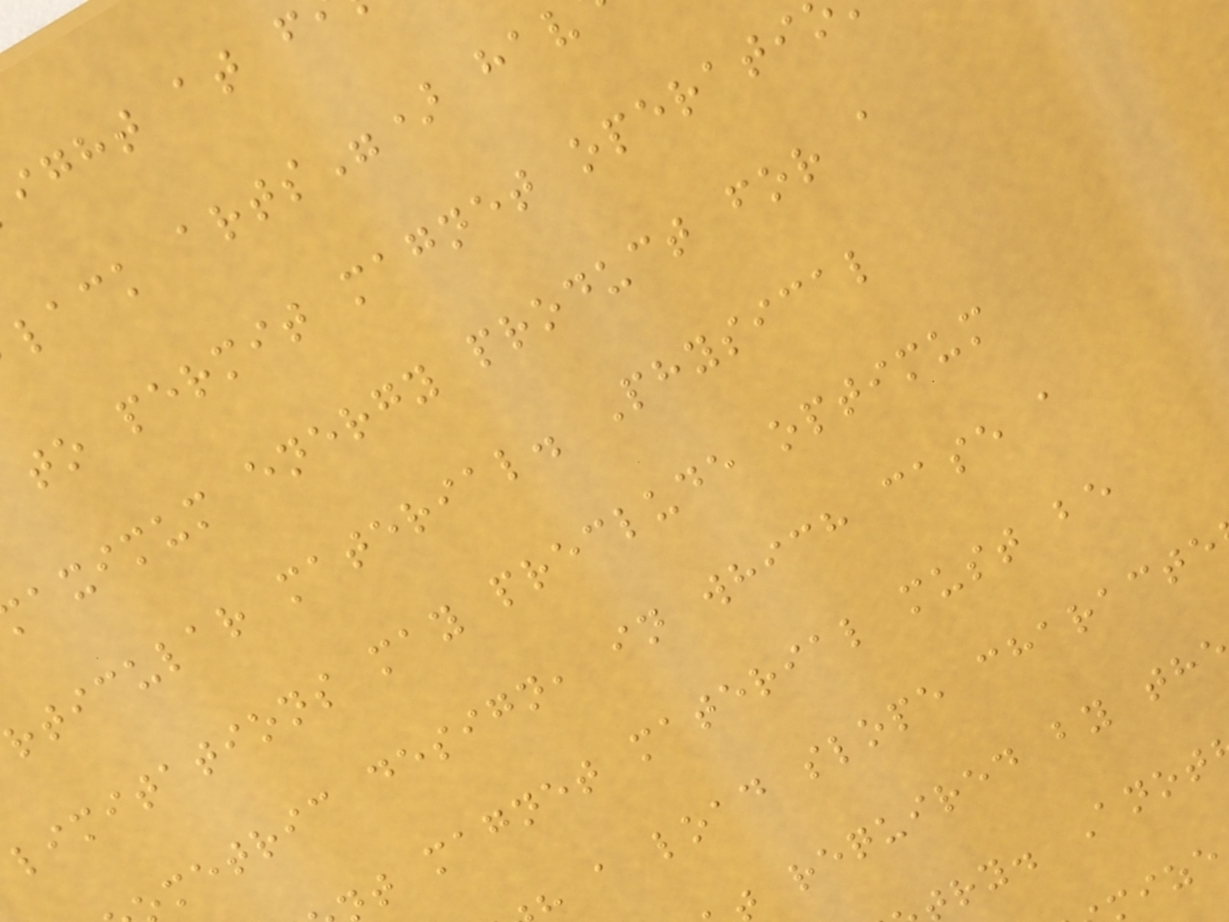lack arts") hav
to permit magnet operati
aximum energy product for a
rticular material. Physical
limitations may preclude optimum
metric design, in which case a
t magnet material must be
a load slope characte
required by th
ry. Anot
